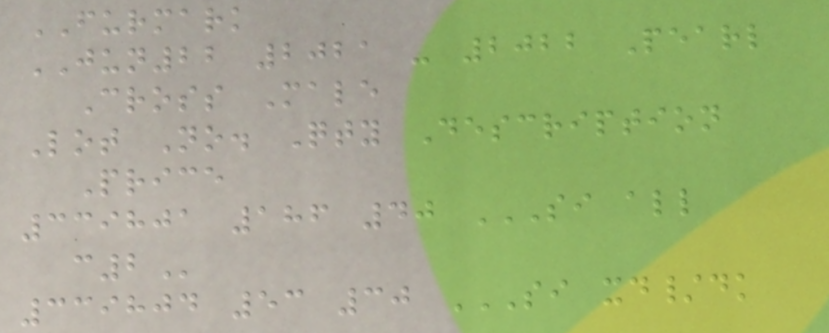FURMARK
JUN22 2021 - 2022 Pearl
Cross Male
Lot No. Qty Description
Price
339801 186 40 SI ALL
C2
339804 53 30 SI XD/DK
